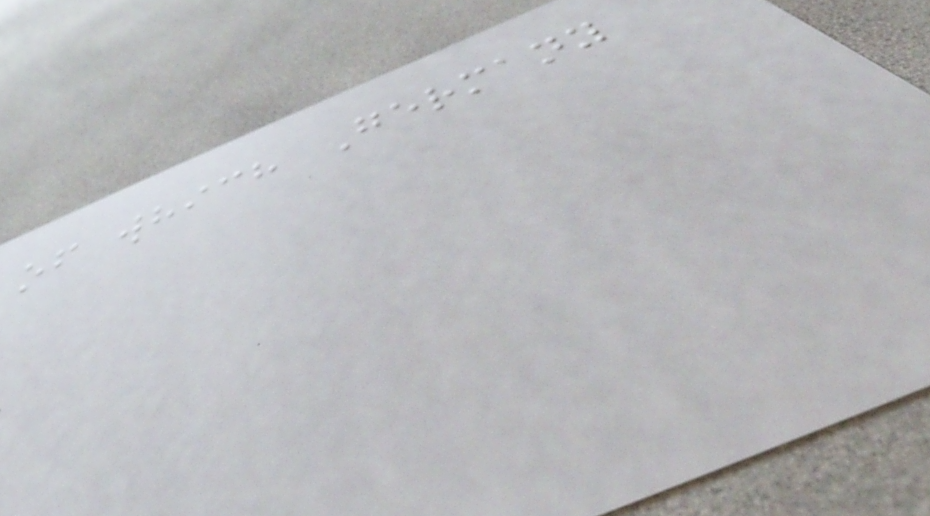of which Germany
